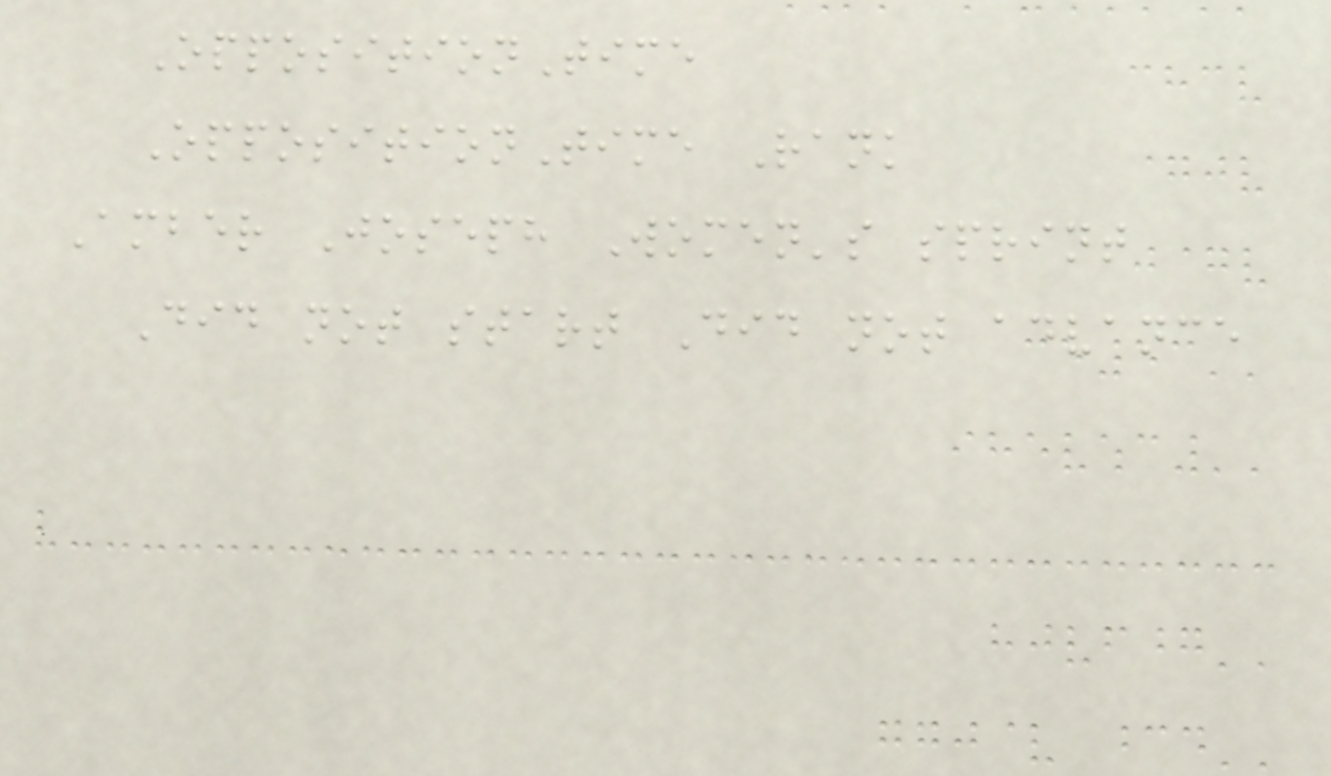OppositionTime
OppositionTime Rank
Amber Joseph Women's sprint
Did not start Did not advance
